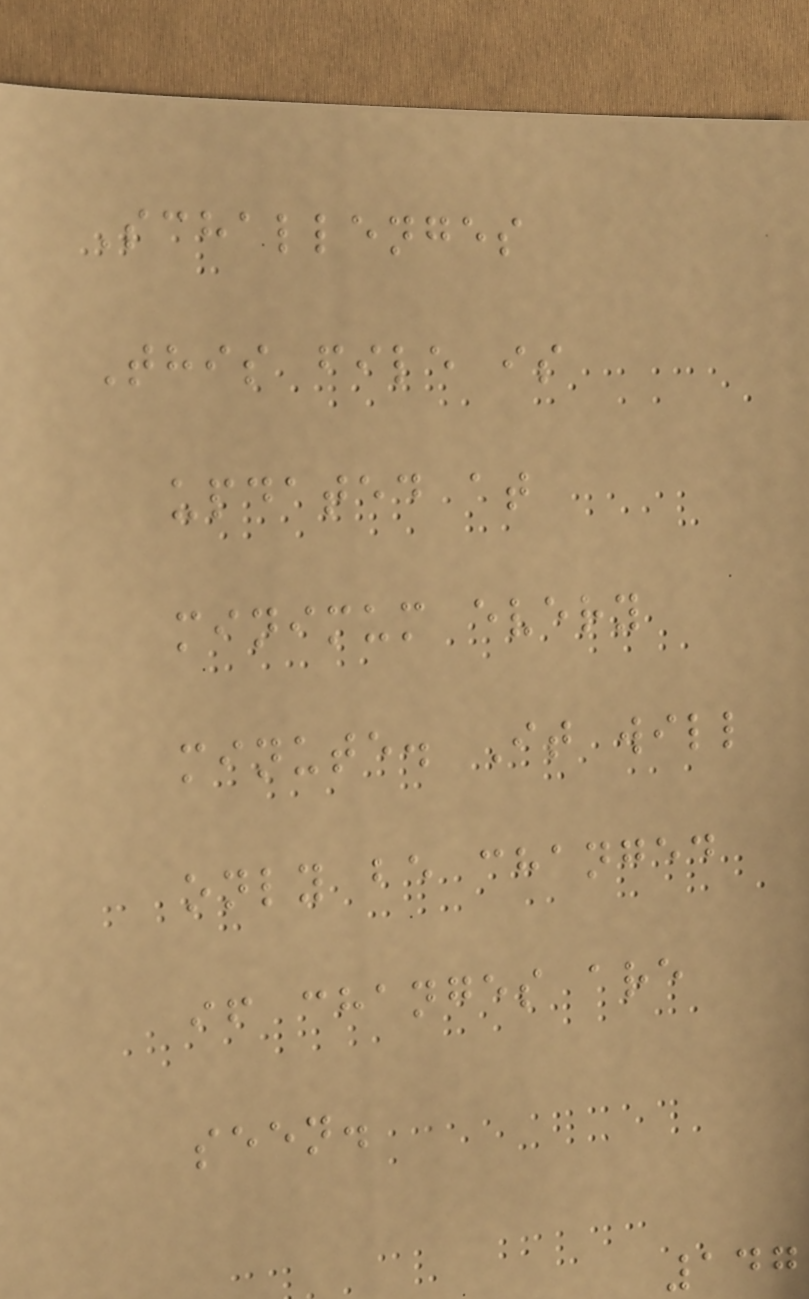Schallenges
This file is
updated at
minimum every
minute. It will
only be changed
if changes are
seen.
147
